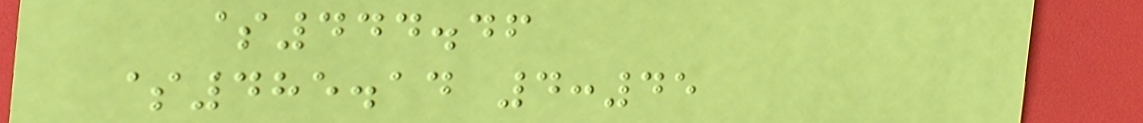$444.46
$485.14 4:45
